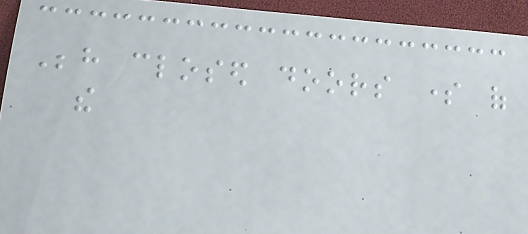Behind closed doors some of
the
